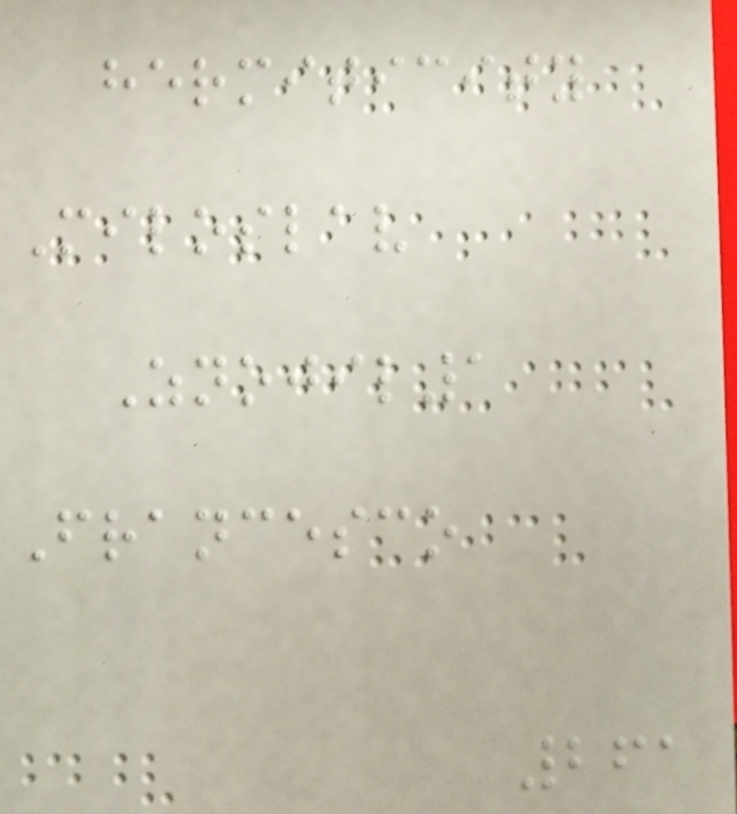hermiticity
Miloslav
Znojil1
Francesco
261
